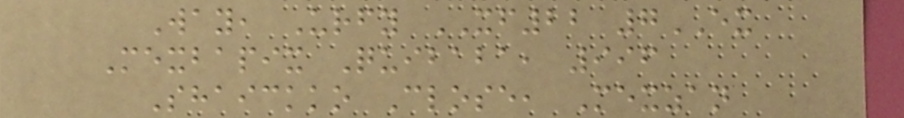Way, Urfy XF22 7EX
Mexbapix Quibaba, 996
Shaickko Close, Mexzan
